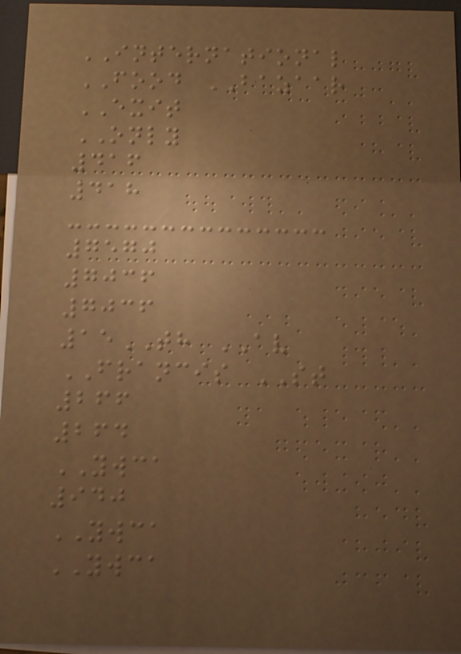INTERNATIONAL
FOOD BAZAAR
EXIT
ONLY
416
418
7570
7036
7036
15TH AV
FRANCIS ST
266
264
YWCA
940
YWCA
YWCA
